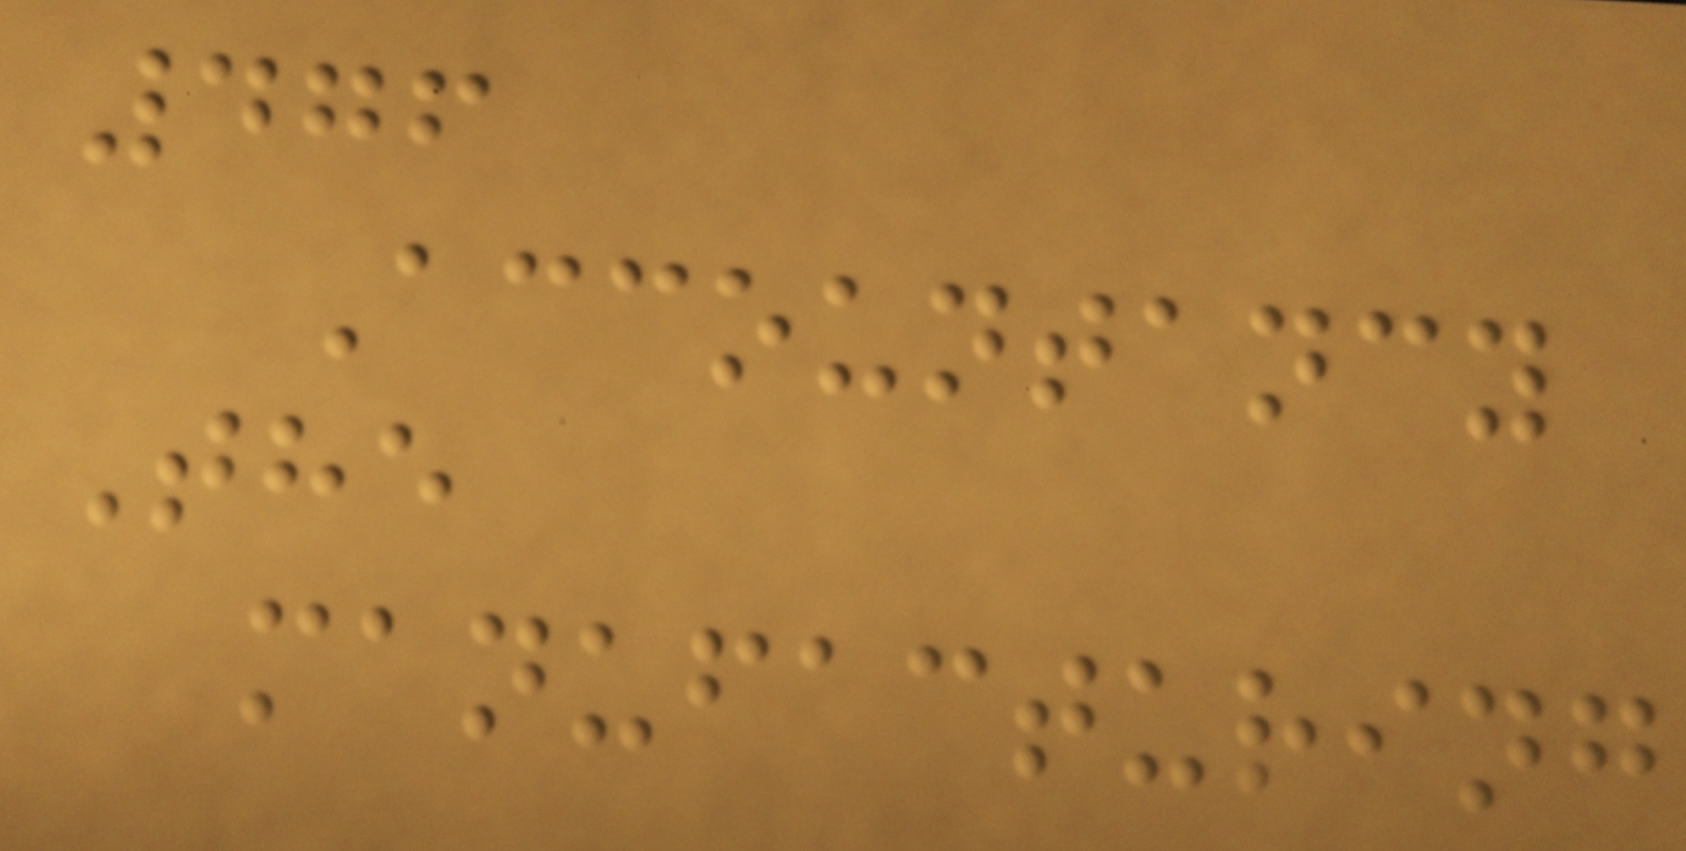476
Accountancy
The
manufacturing
